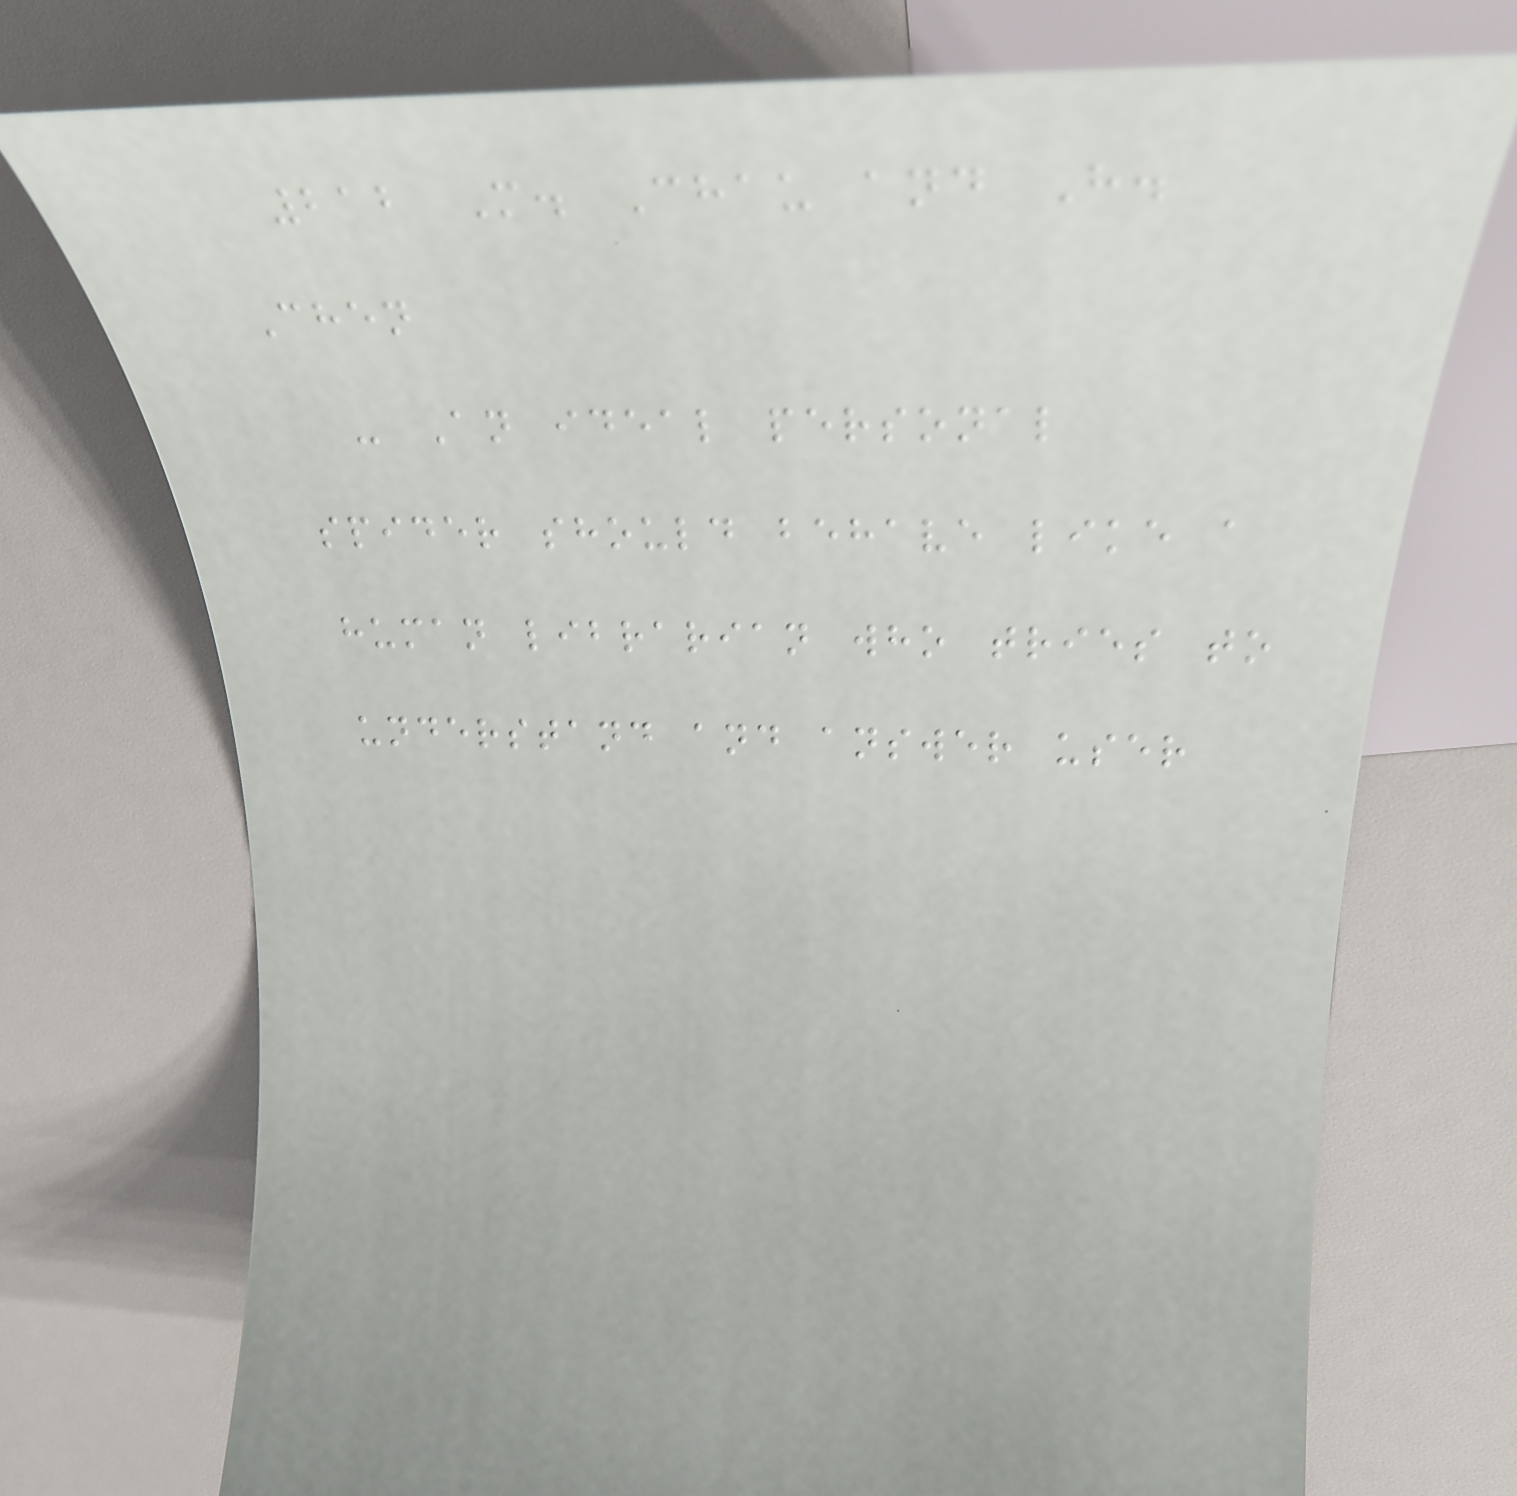212 M. Chau and H.
Chen
- An ideal personal
spider should behave like a
human librarian who tries to
understand and answer user
